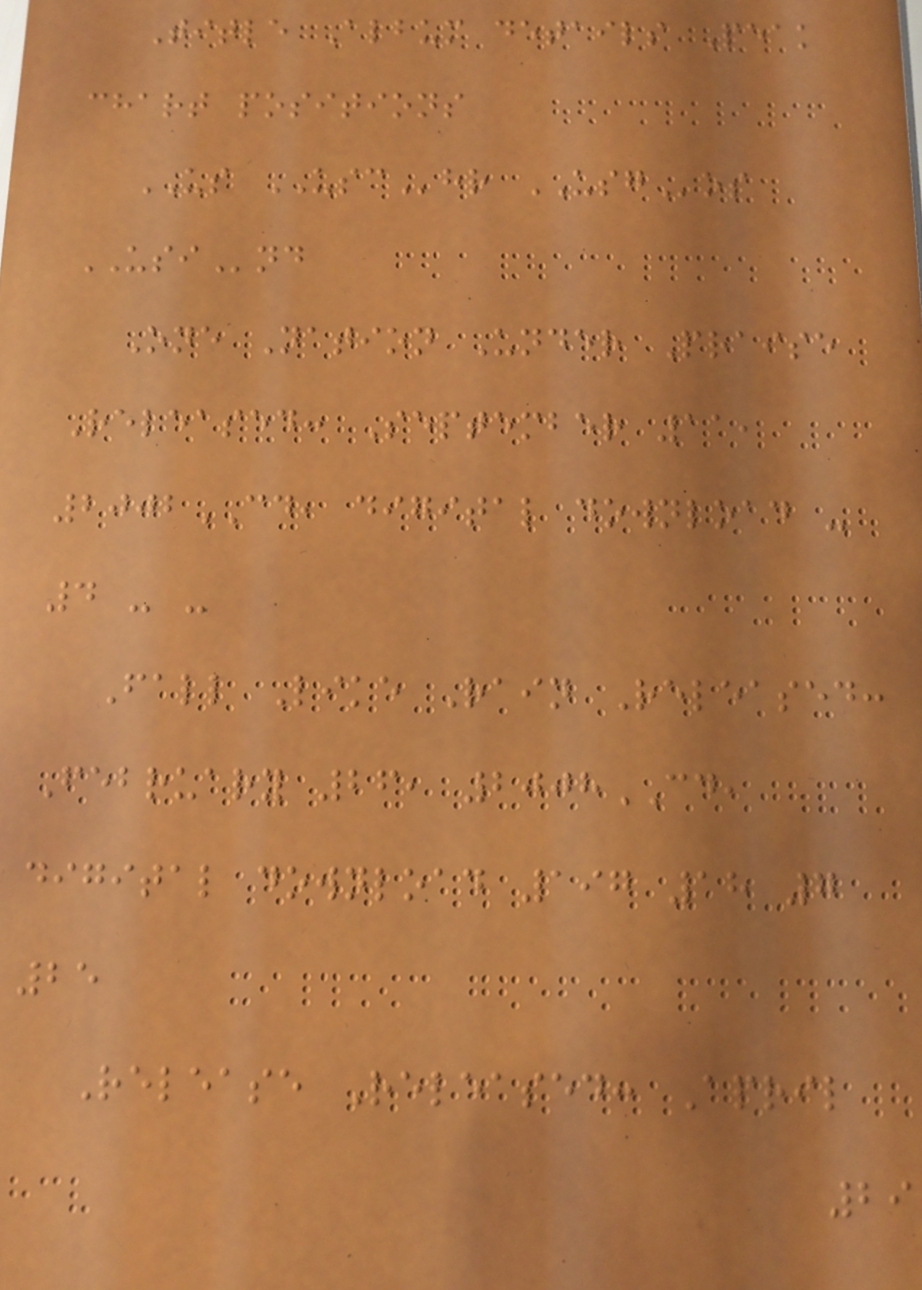Title Album details Peak
chart positions
US USChr USGos
USInd
One Nation Under Praise
Released: September 11,
2002CD, digital download -
4 - -
Fall Like Rain Released:
February 26, 2008CD,
digital download 197 18 7
25
Release Released: April
29
